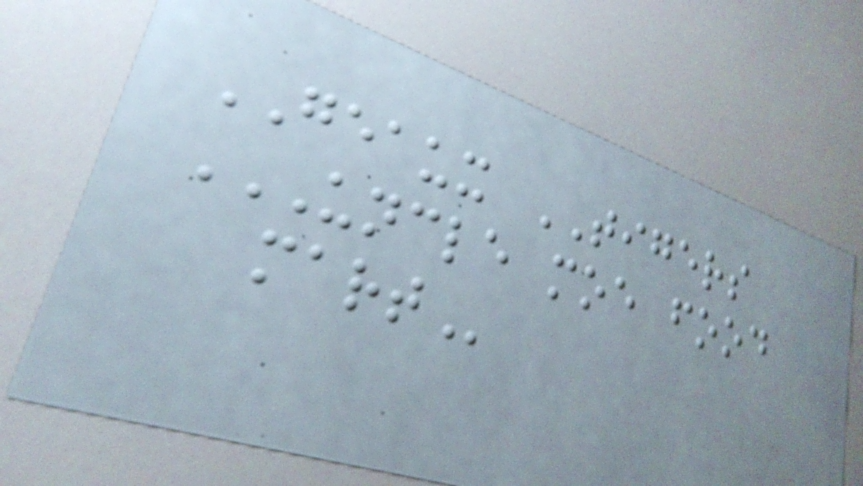GEAUX TIGERS
UNCLE MOE FOOD
MART
